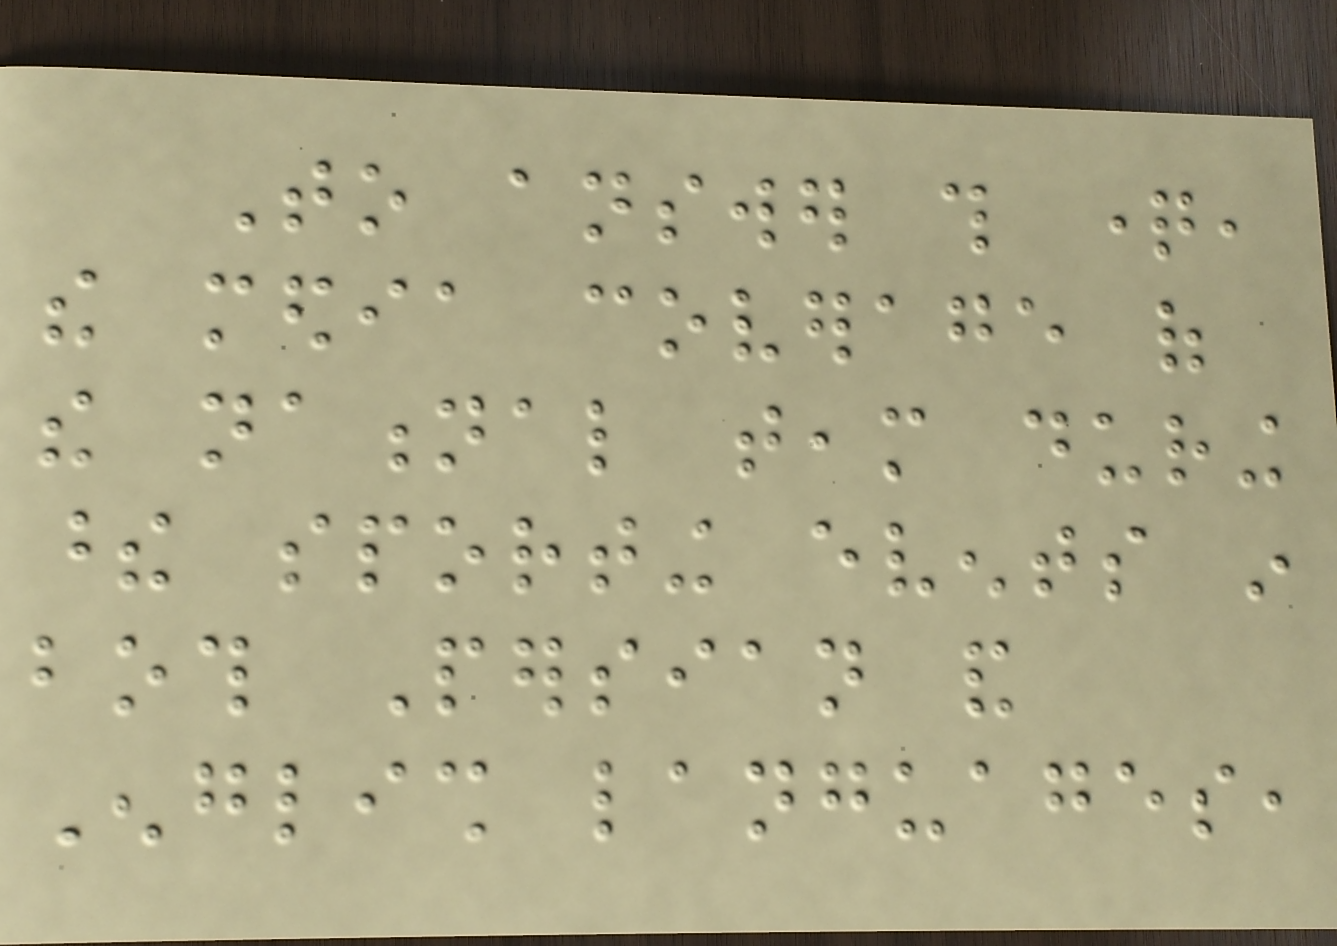To answer this question,
the media coverage of
the national team during
these sporting events in
both Persian and
English languages,
